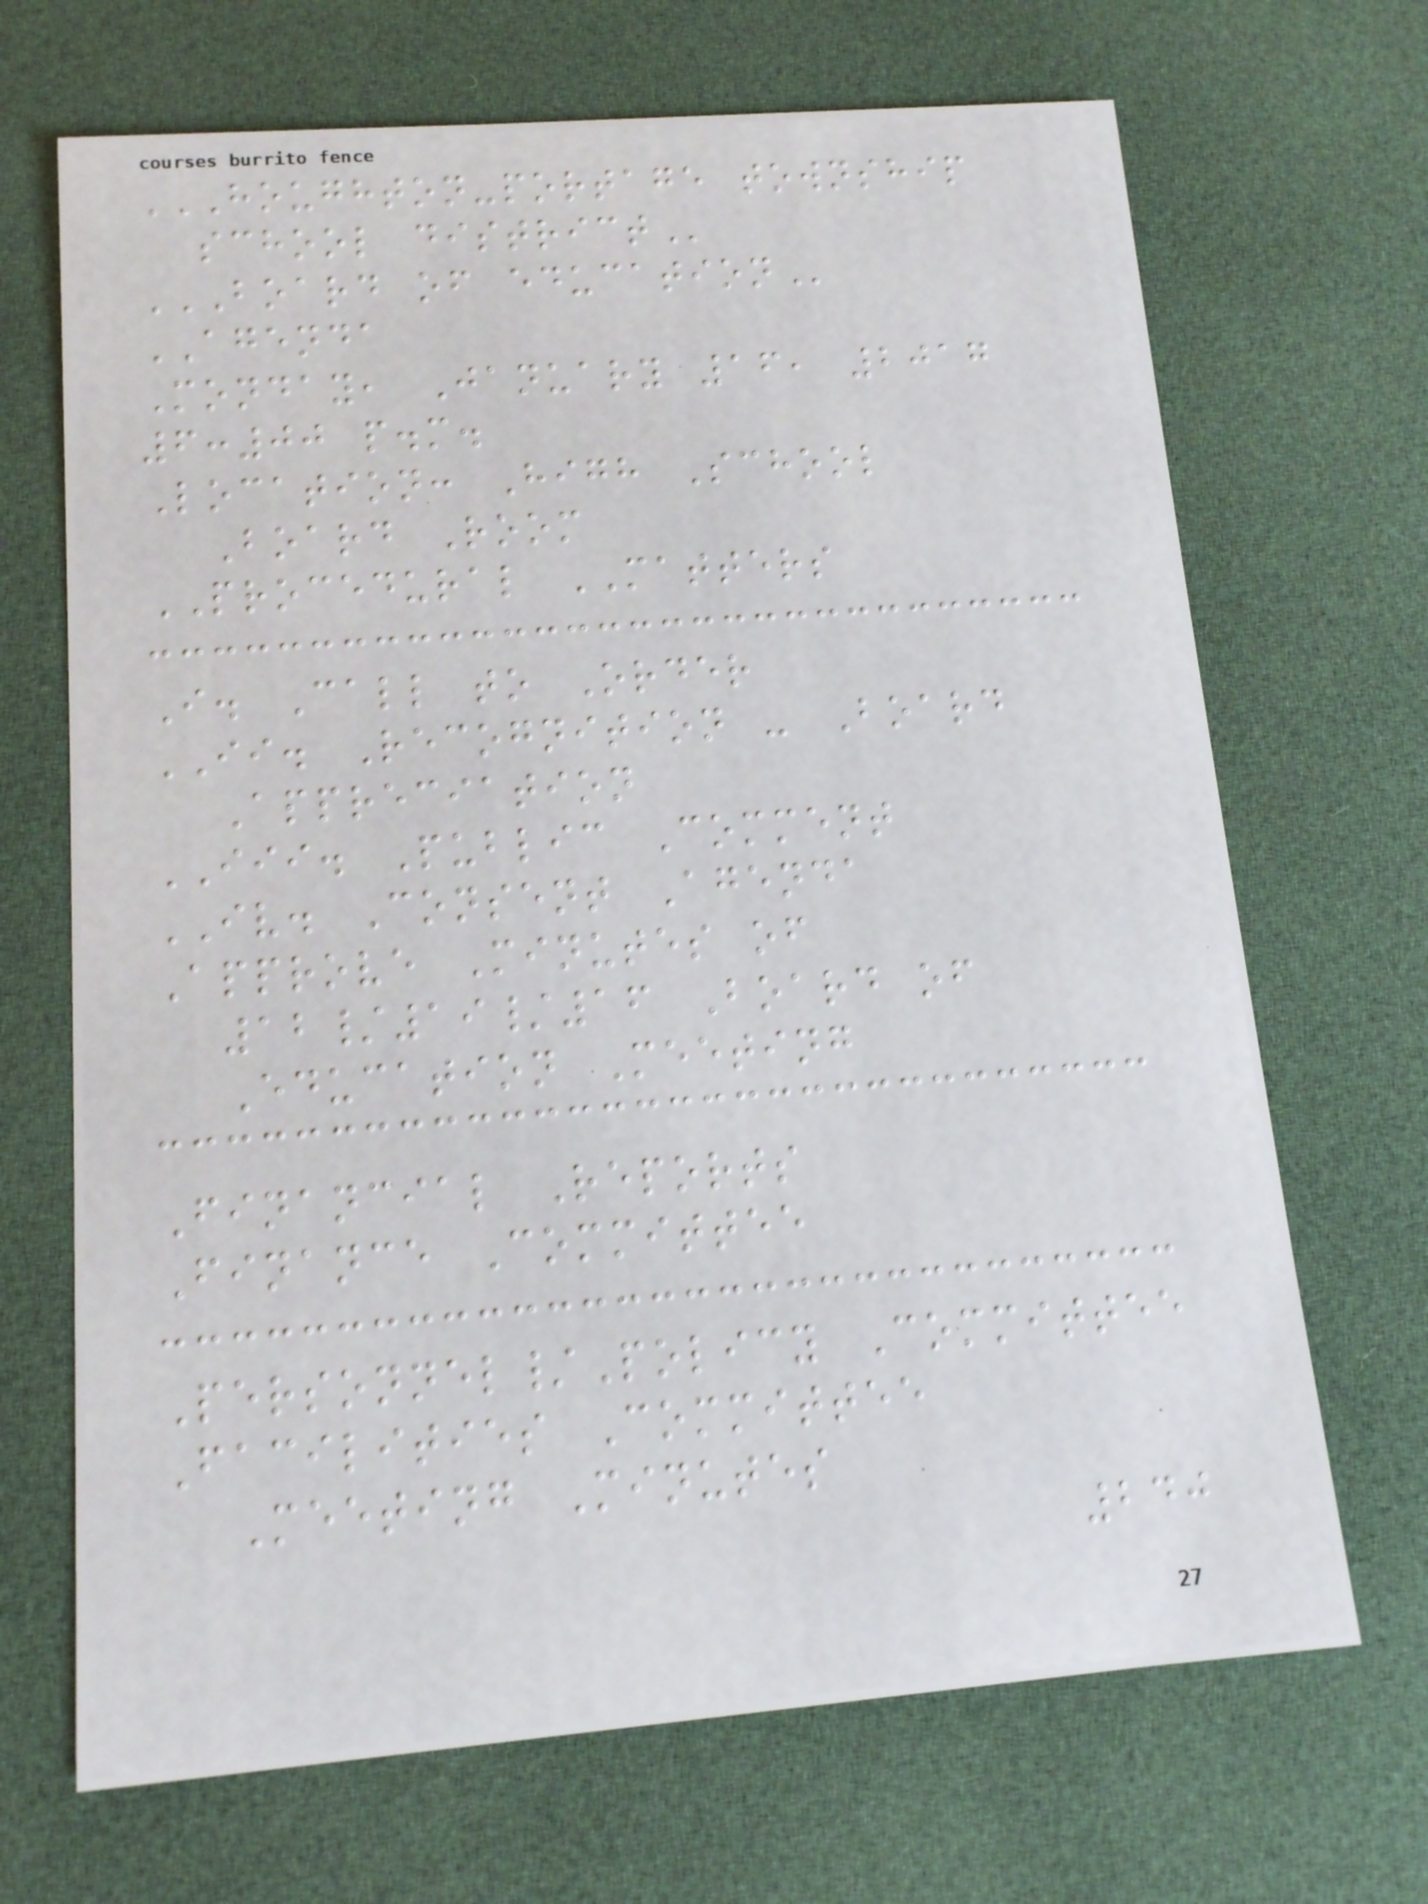HOUGHTON-PORTAGE TOWNSHIP
SCHOOL DISTRICT
BOARD OF EDUCATION
AGENDA
Monday, January 16, 2017
6:00 p.m.
Location: High School
Board Room
PROCEDURAL MATTERS
I. Call to Order
II. Recognition - Board
Appreciation
III. Public Comment
IV. Consent Agenda
Approve Minutes of
12/19/16 Board of
Education Meeting
Financial Reports
Finance Committee
Personnel/Policy Committee
Facilities Committee
Meeting Minutes
240
